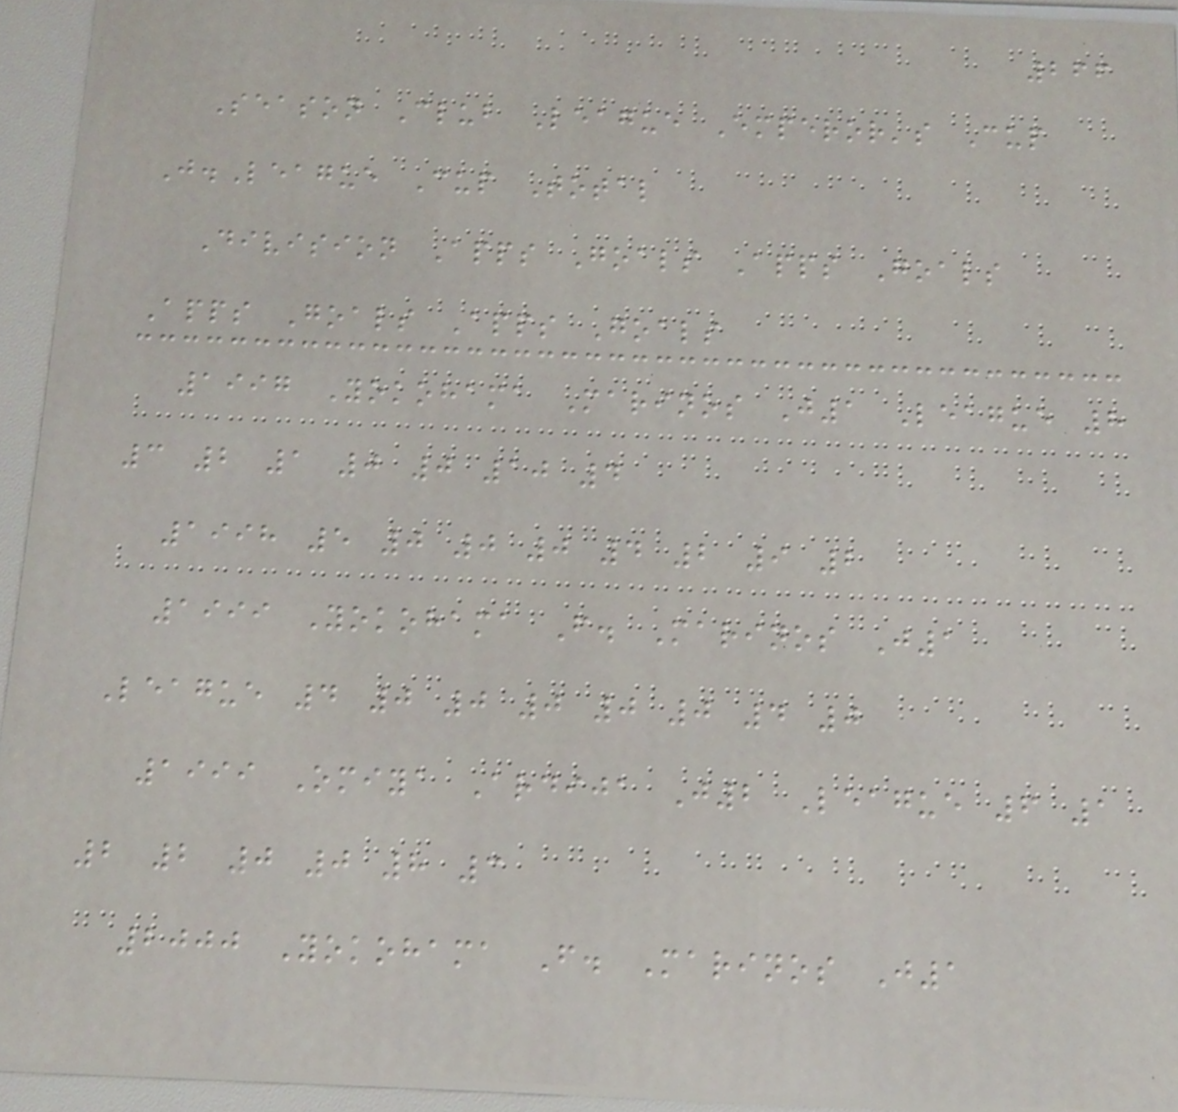266
Season Club League Emperor's Cup
J.League Cup Total
Division Apps Goals Apps Goals
Apps Goals Apps Goals
1997 Yokohama Marinos J1 League 8
3 2 1 0 0 10 4
1998 5 0 0 0 4 2 9 2
1999 Yokohama F. Marinos J1
League 4 0 0 0 0 0 4 0
1999 Omiya Ardija J2 League 6 1
2 2 0 0 8 3
2000 Yokohama F. Marinos J1
